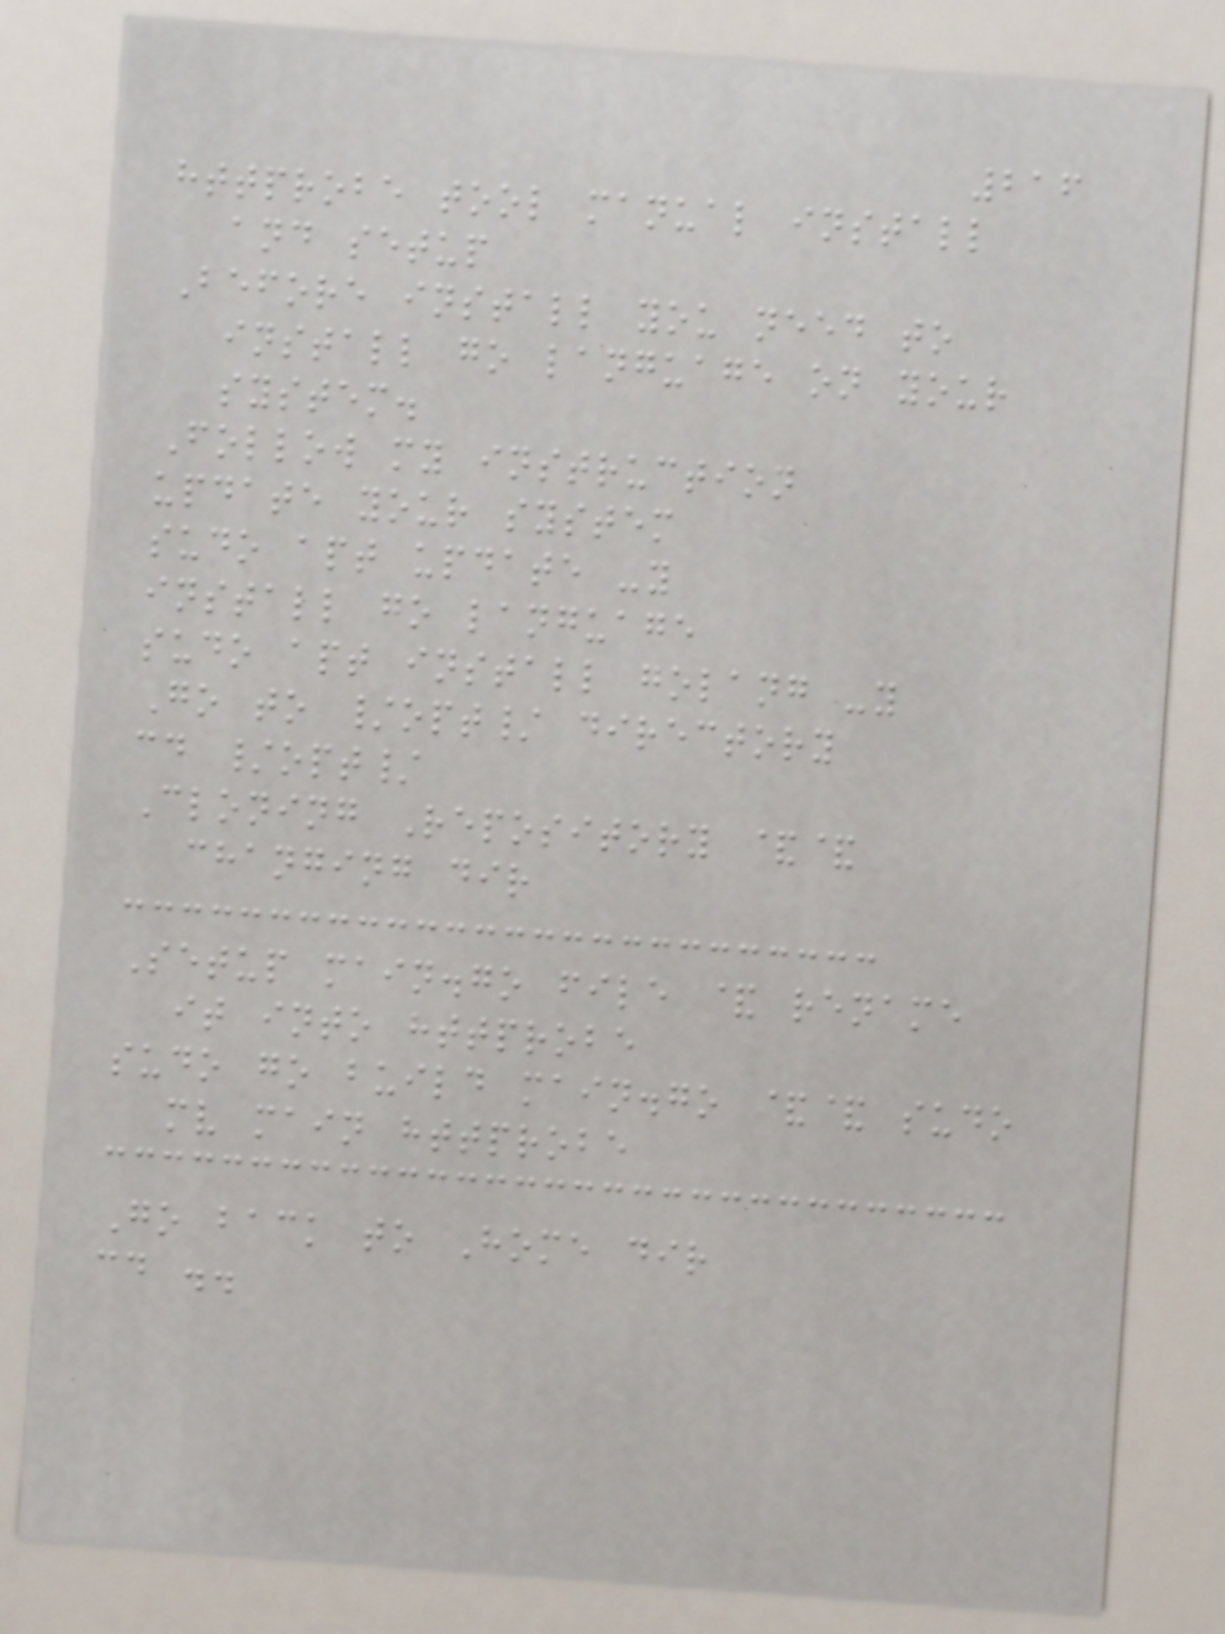216
httprobe tool manual install
and setup
Before install you need to
install go language on your
system.
Follow my instruction
update your system
sudo apt update -y
install go language
sudo apt install golang -y
Go to /opt/ directory
cd /opt/
Cloning Repository &&
changing dir
Setup main.go file & rename
it into httprobe
sudo go build main.go && sudo
mv main httprobe
Go back to Home dir
cd ..
